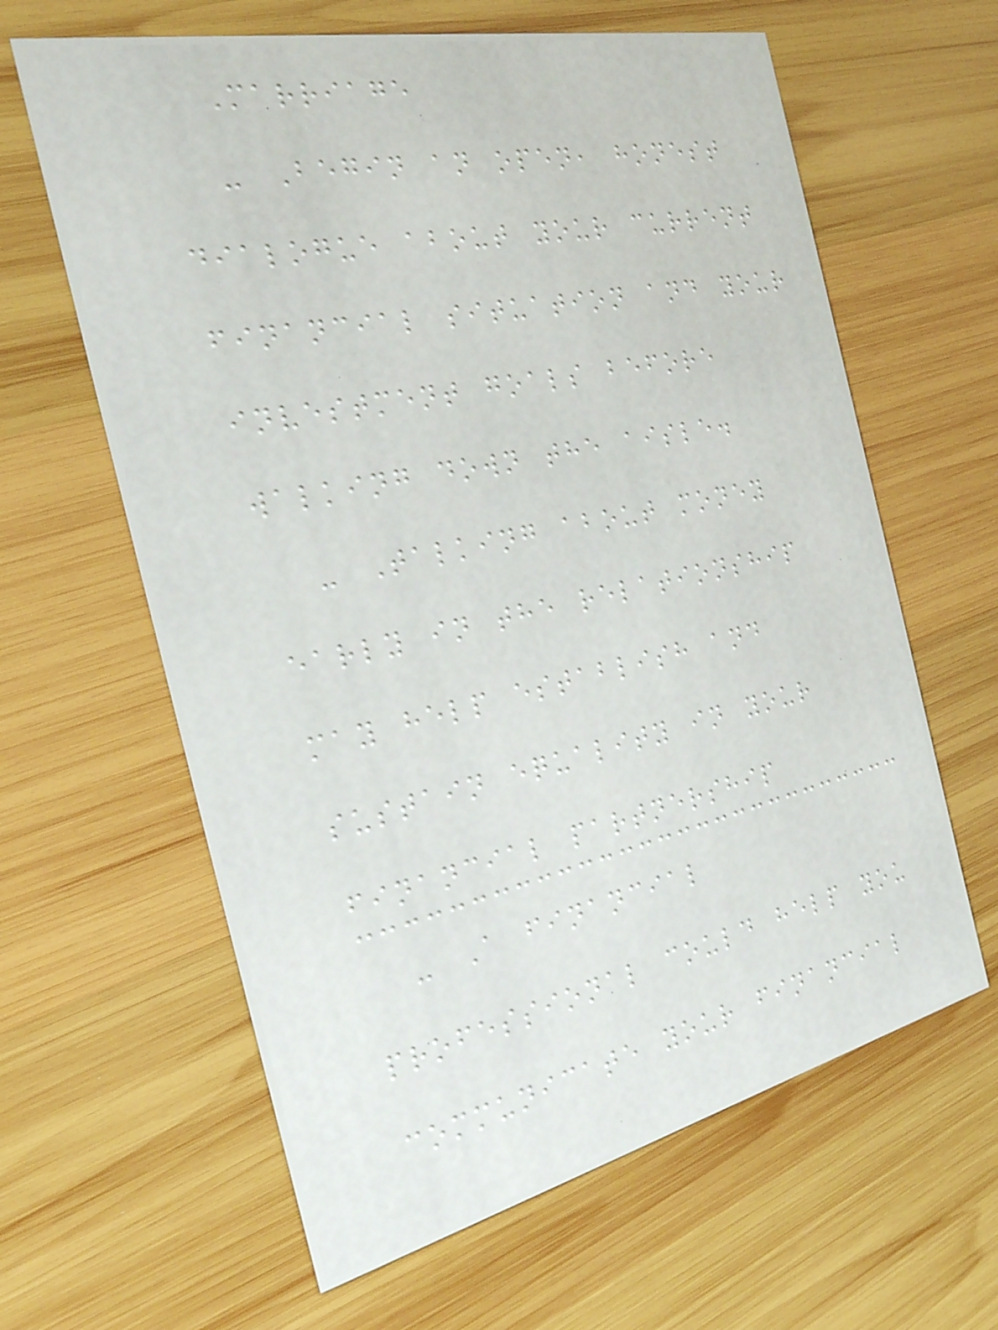Marriage
- Begin an open, honest
dialogue about your current
financial situation and your
investment goals before
walking down the aisle.
- Talking about money
early in the relationship
may help establish and
sustain equality in your
financial partnership
- A financial
professional could help you
communicate your financial
